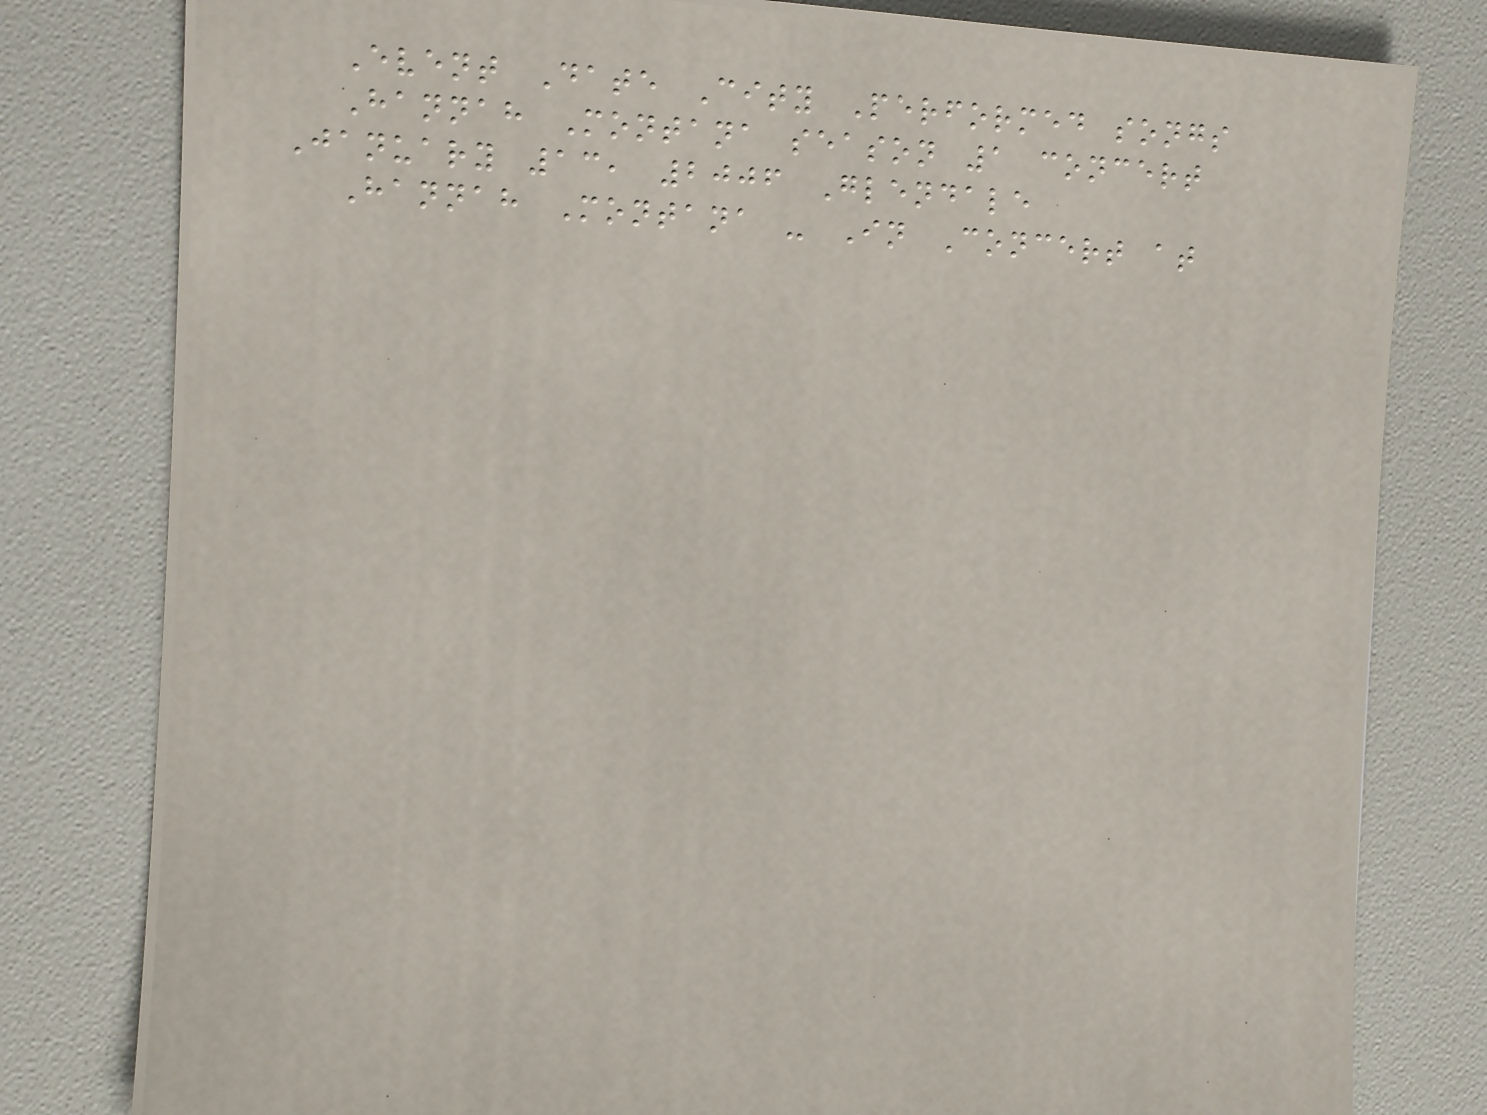Event Date City Performed songs
Hannah Montana season 1 concert
January 13, 2006 Glendale
Hannah Montana - In Concert at
